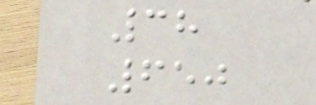38
650
